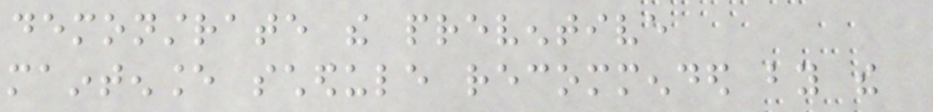demonstrate the preventive
maintenance schedule recommended by the
